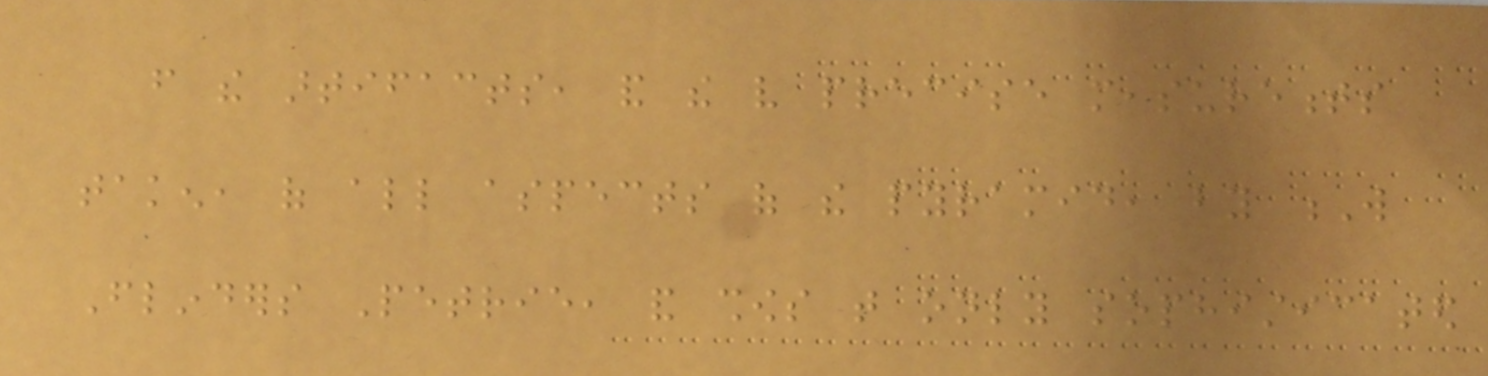from the artifacts, and the very precise measurements
taken, of all aspects of the pyramid, by W
Flinders Petrie, and shows that only sophisticated
